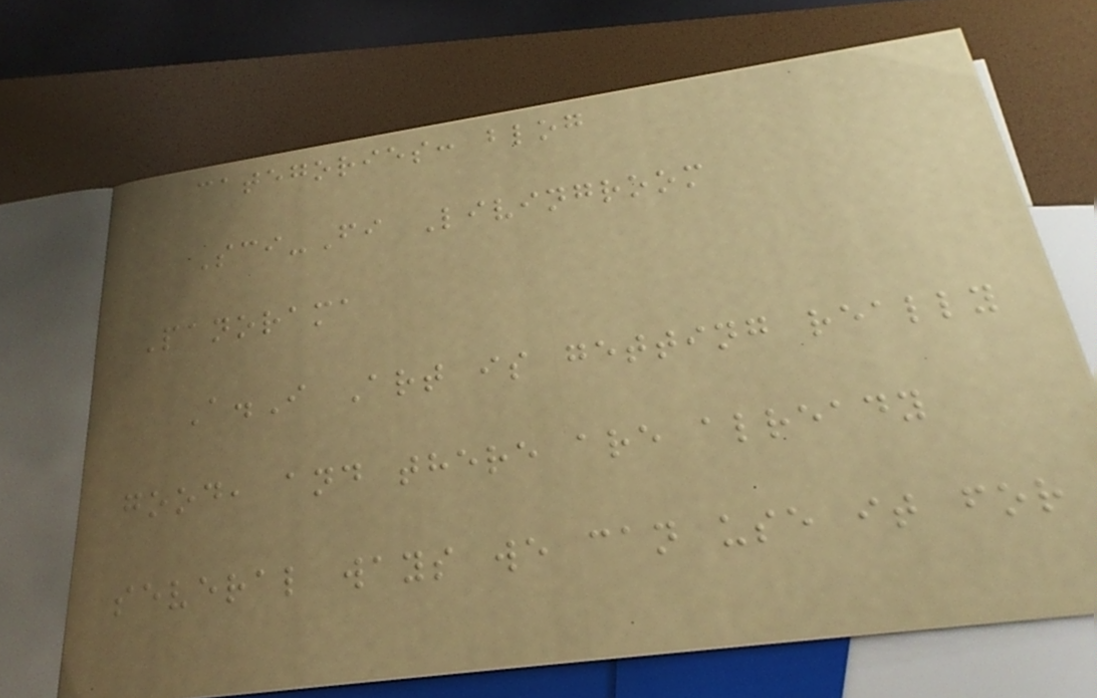categories: blog
Sci-Fi Livingroom
Panorama
A.I Art is getting really
good, and there are already
several ways we can use it for
